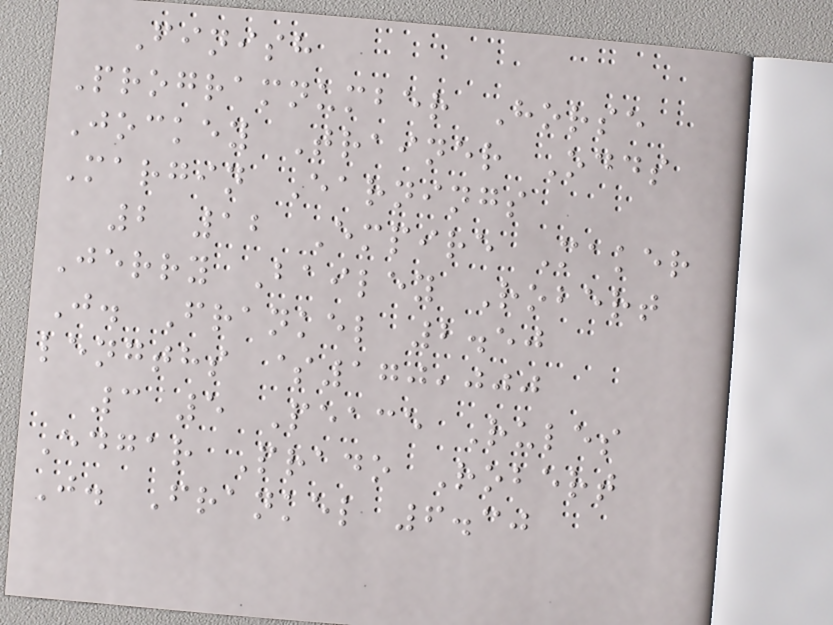Finish
Programnumber Horse
Jockey Trainer Odds
Margin Earnings
2 12 Empire Maker
Jerry Bailey Robert
J. Frankel 2.50
lengths $170,000
3 5 Peace Rules
Edgar Prado Robert
J. Frankel 6.30
